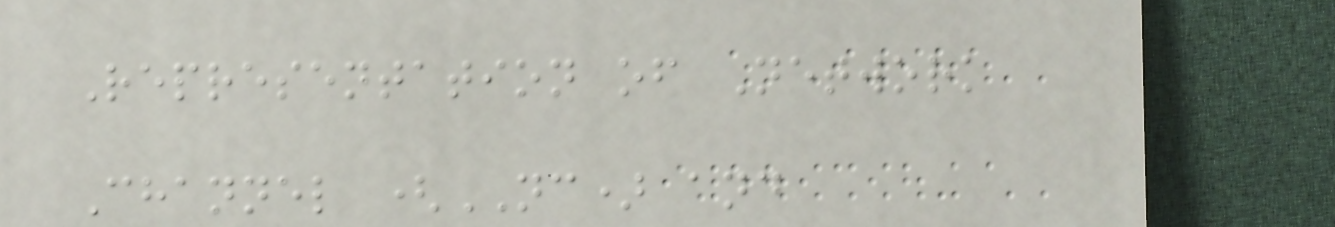Representation of Network
Channel (NC) and
